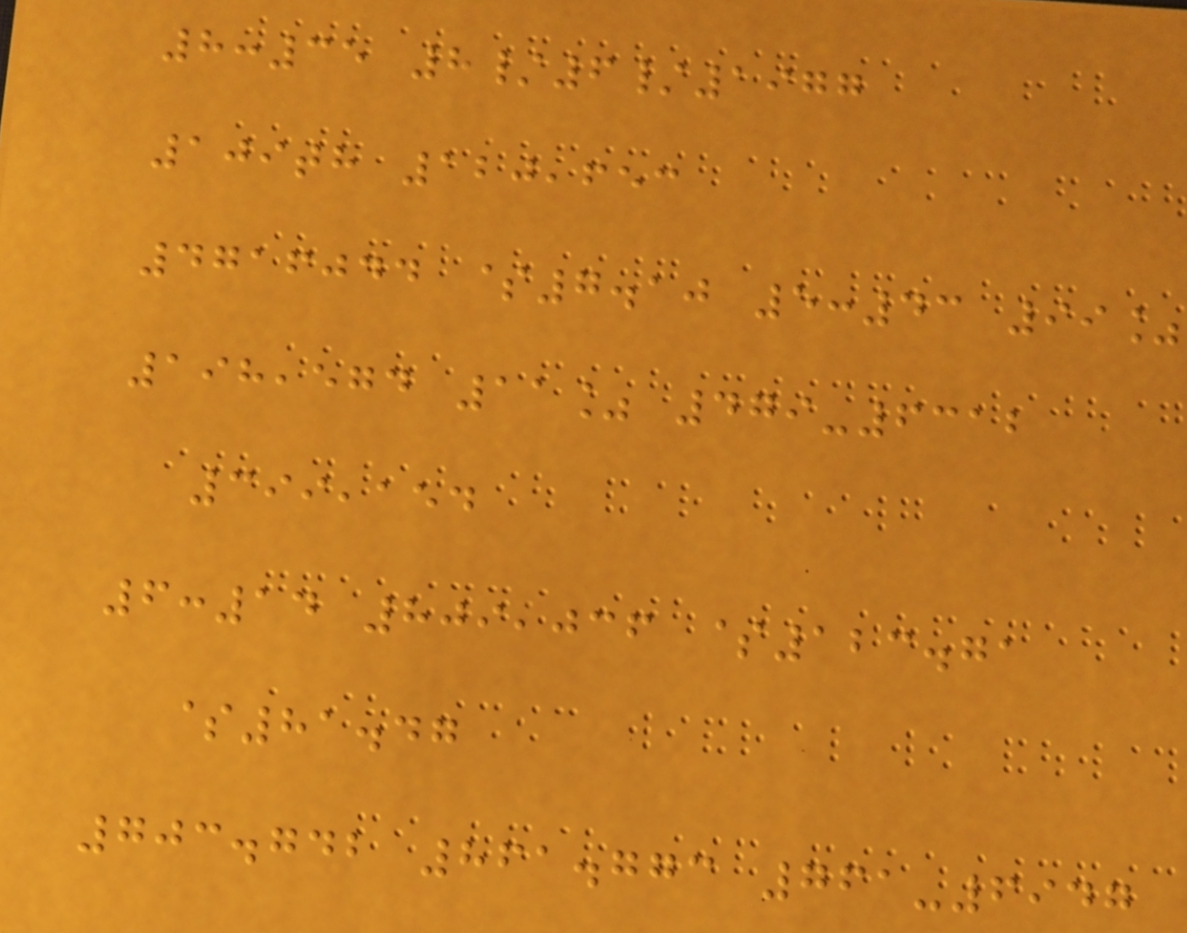8:35 8/6/1977
109th 120,653
4716044 $7.10 5:43 99%
198,574 11% 479-6312
399,154
6:14 809,036 $123.71
$81.47
703.742 861.773 761-6947
